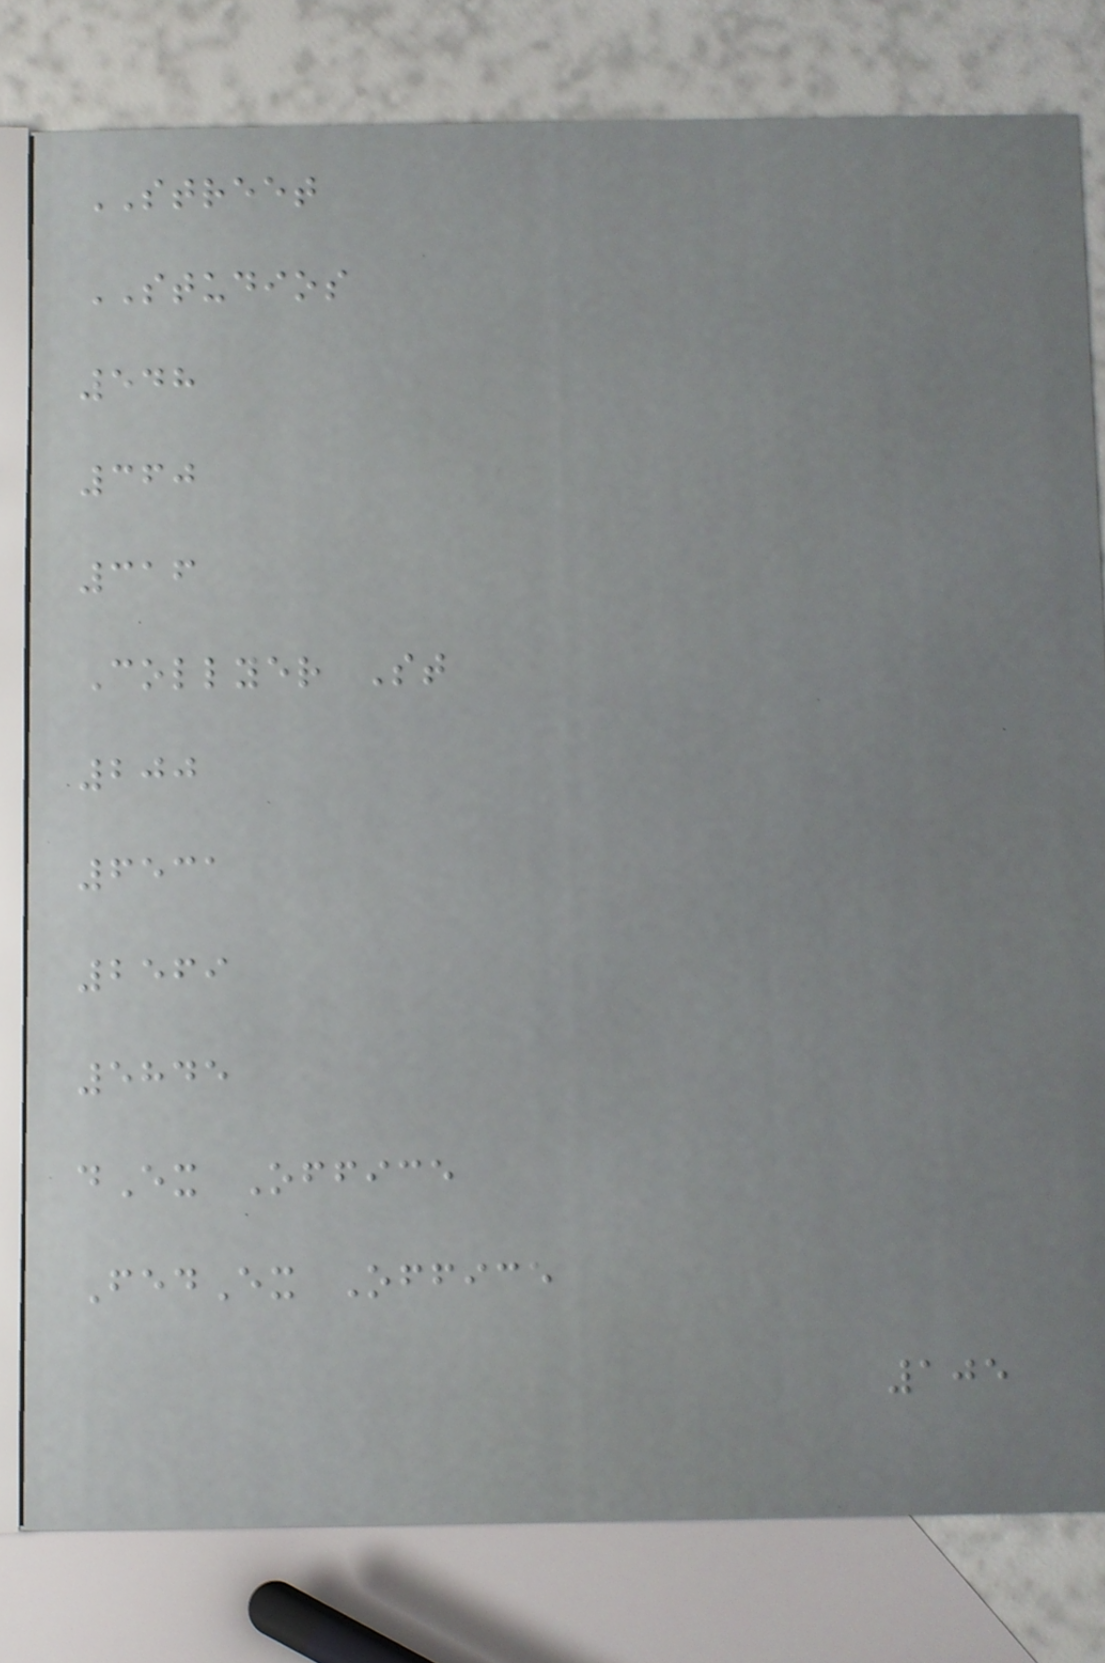STREET
STUDIOS
548
360
316
Collyer St
200
6531
2569
5845
dEx Office
FedEx Office
105
